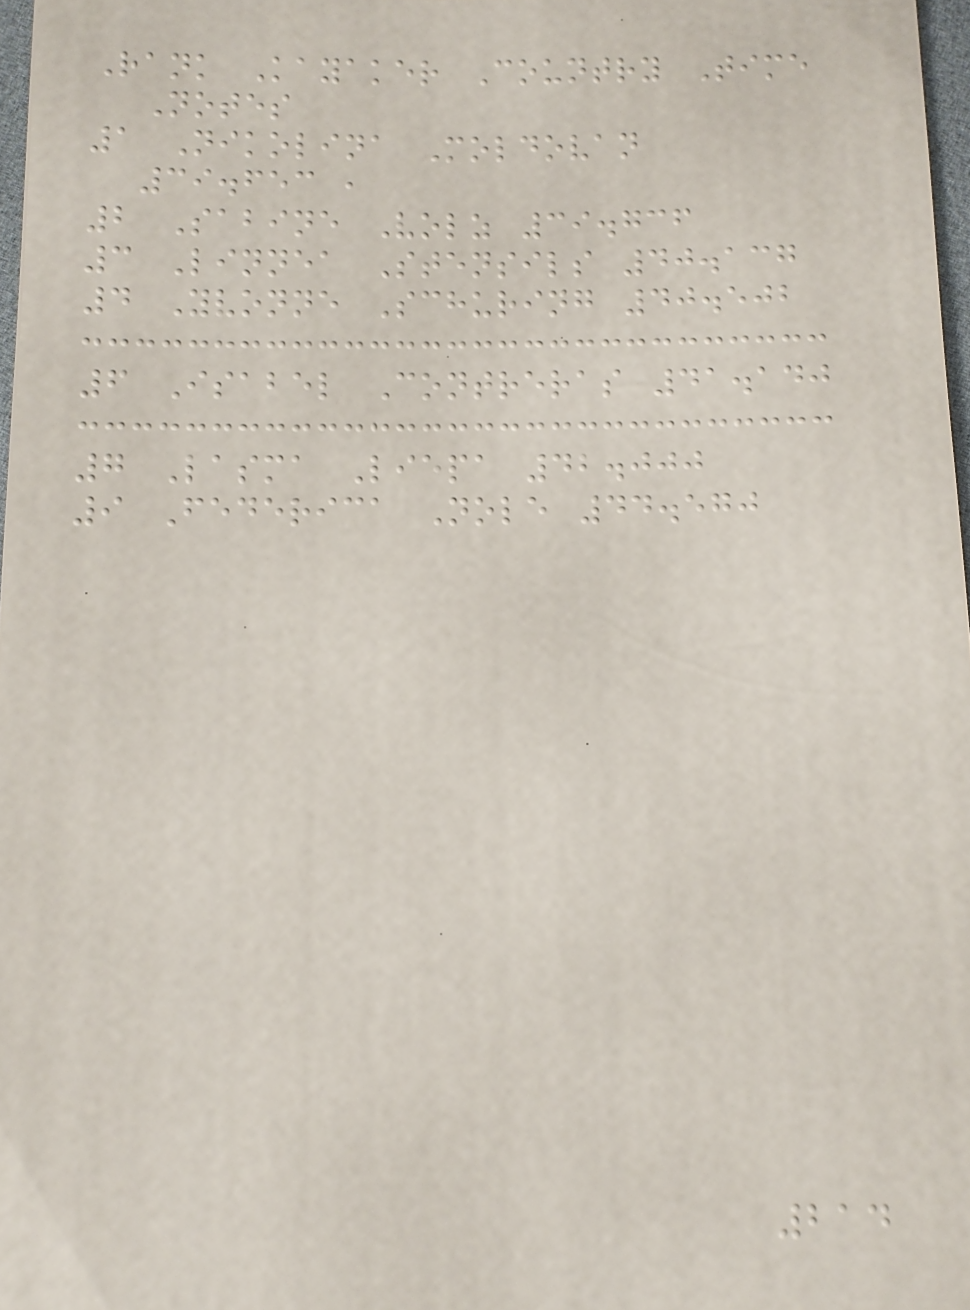Rank Kayaker Country Time
Notes
1 Nikolina Moldovan
39.653 ,
2 Sabine Volz 39.736
3 Linnea Stensils 40.137
4 Yvonne Schuring 40.502
6 Isabel Contreras 41.140
7 Lasma Liepa 42.000
9 Federica Nole 44.570
214
